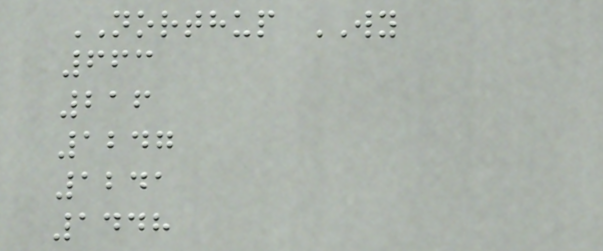NORTHUP WY
663
216
1247
1241
1448
